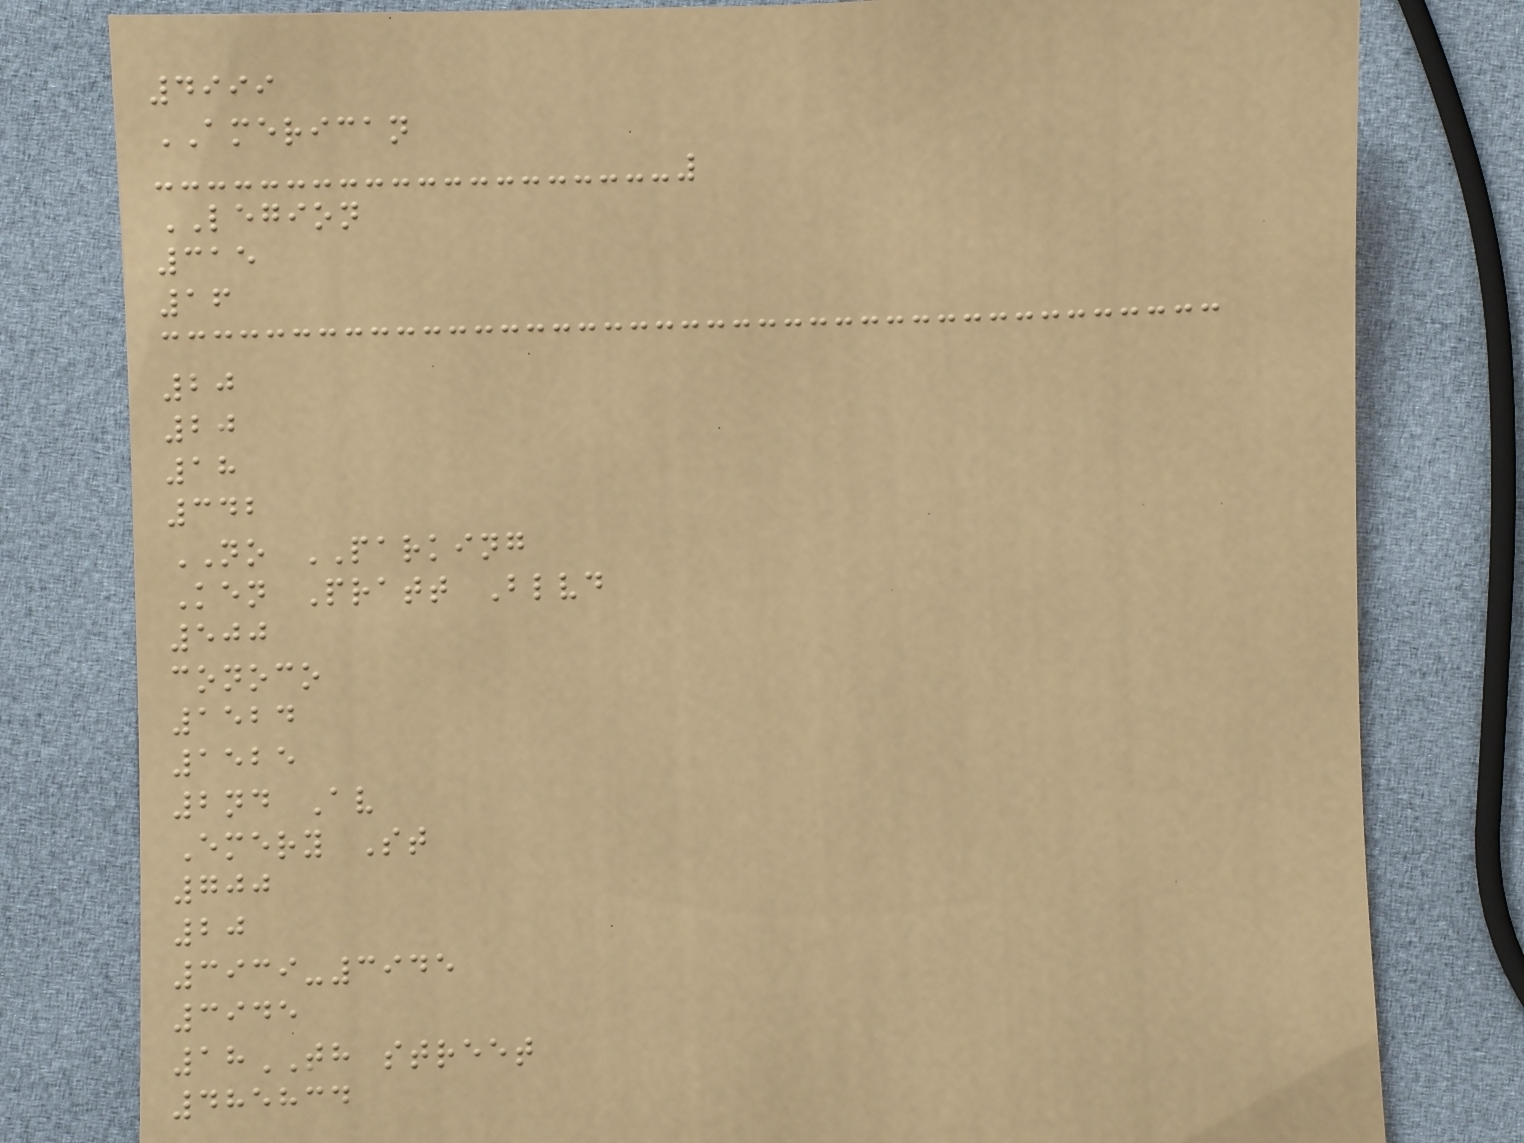4999
AMERICAN
LEGION
315
16
20
20
18
342
NO PARKING
Ken Pratt Blvd
500
conoco
1524
1525
2nd Av
Emery St
700
20
3939-3945
3945
18TH street
485834
